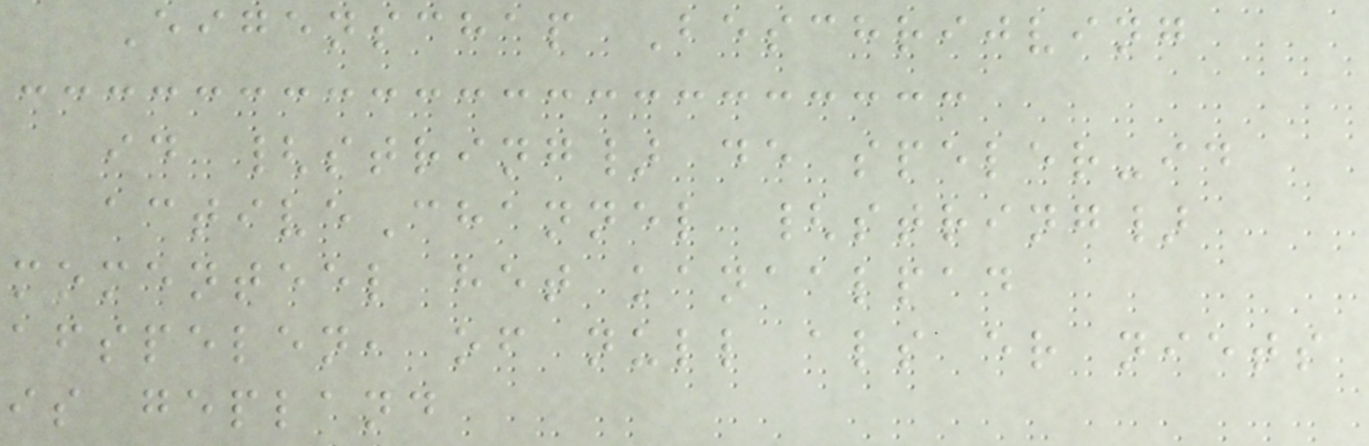Eigenschap Beschrijving
id {string} de speler-id
activeChannel {string}
momenteel het kanaalpad
afspelen, of null als er niets
is gepland
